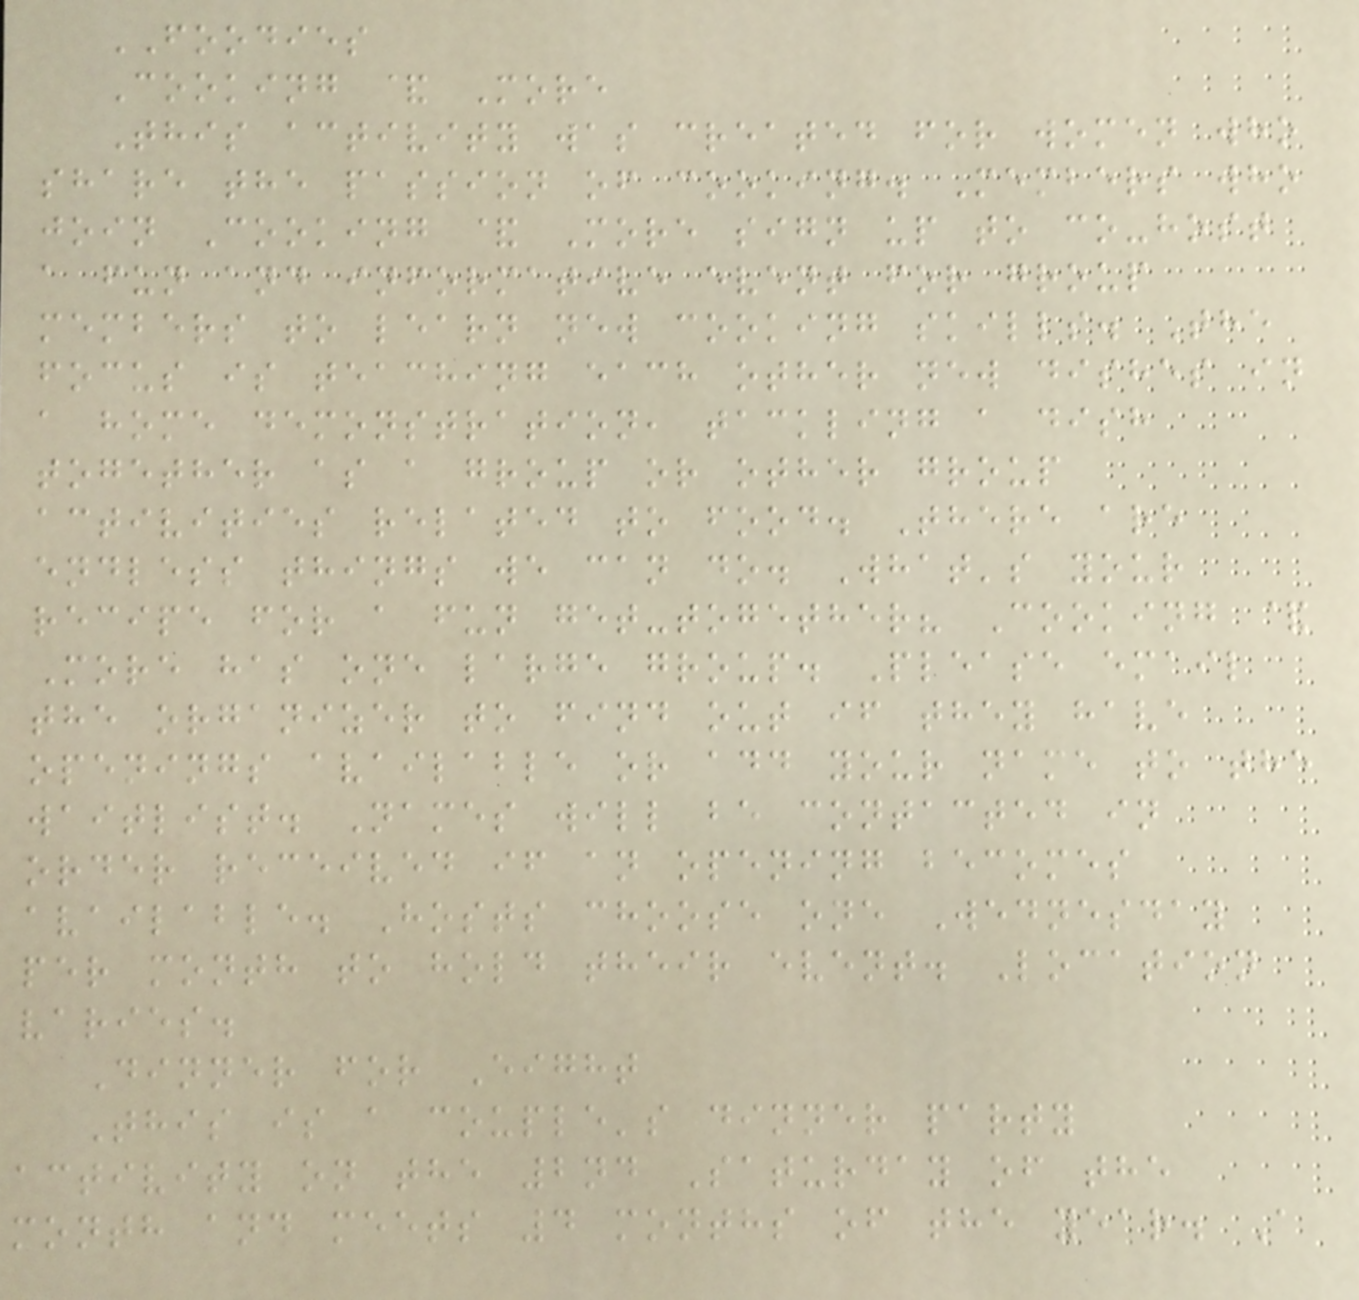FOODIES
Cooking & More
This activity was created for women who
share the passion of cooking. Members who
join Cooking & More sign up to co-host
a fun and informative event for group
members to learn new cooking skills. The
focus is teaching each other new dishes in
a home demonstration, tackling a dish
together as a group or other group
activities related to food. There are
endless things we can do. What's your
recipe for a fun get-together? Cooking &
More has one large group. Please email
the organizer to find out if they have
openings available or add your name to the
waitlist. Names will be contacted in
order received if an opening becomes
available. Hosts choose one Wednesday
per month to hold their event. Location
varies.
Dinner for Eight
This is a couple's dinner party
activity on the 2nd Saturday of the
month and meets 4 months of the year. A
